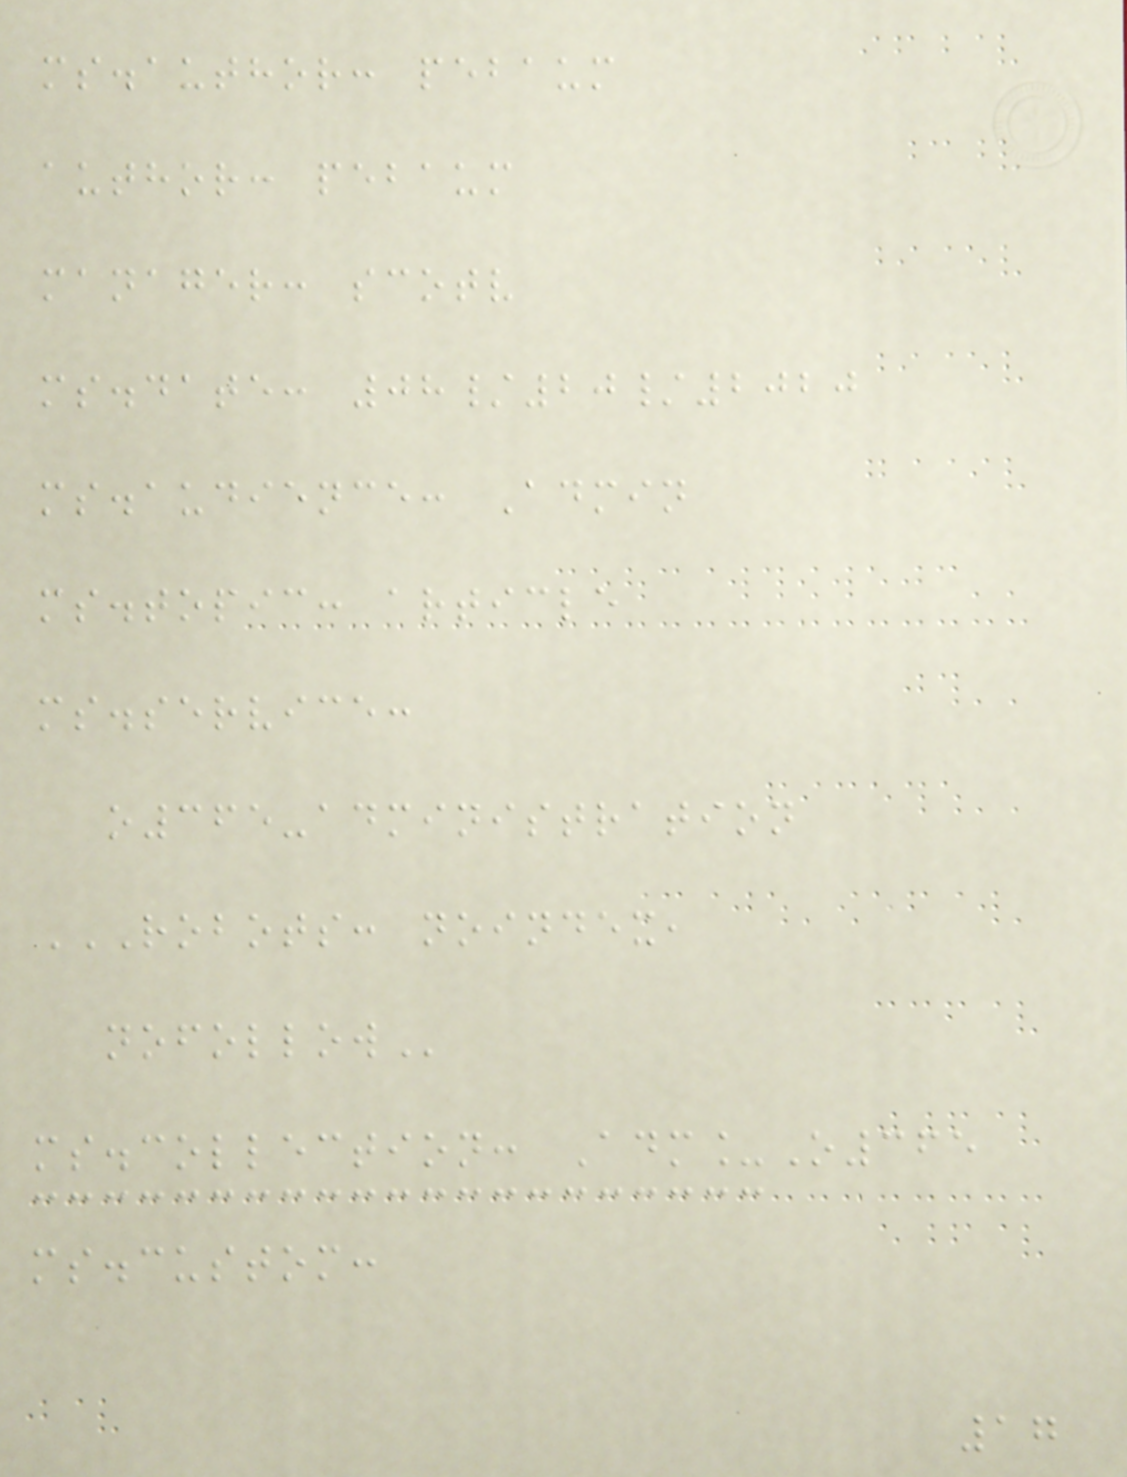ms.author: pebaum
author: pebaum
manager: scotv
ms.date: 08/20/2020
ms.audience: Admin
ms.topic: article
ms.service:
o365-administration
ROBOTS: NOINDEX,
NOFOLLOW
ms.collection: Adm_O365
ms.custom:
17
